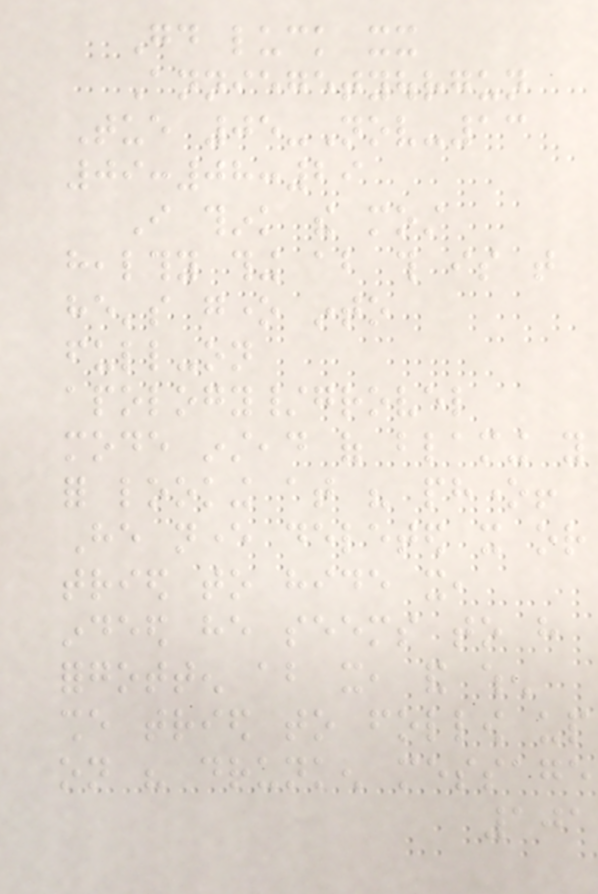Good luck xx
Anniegetyourgun
Tue 05-Nov-13
09:08:29
I think the most
healthy thing about this is that
he's gone into
full-on
apology/grovel
mode instead of blaming you
for looking at his phone!
He never deleted it or
tried to hide it,
indeed he seems to have
forgotten about it, and when
she tried to follow up
on his drunken message
101
